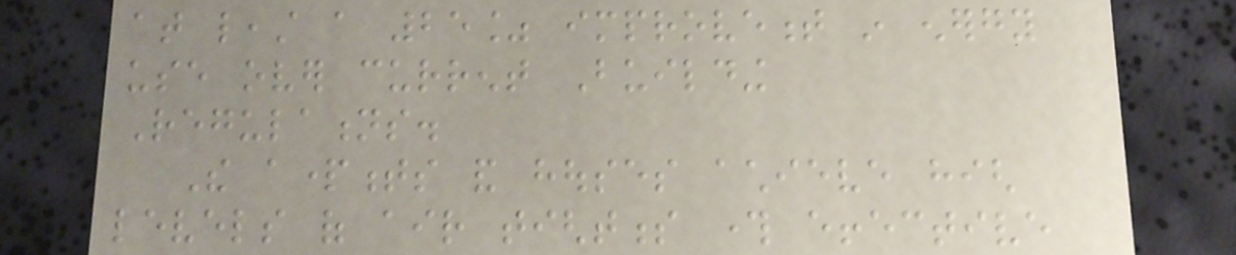at least a 25% improvement in energy
use over current Building
Regulations.
The apartments and houses achieve high
levels of air tightness through effective
